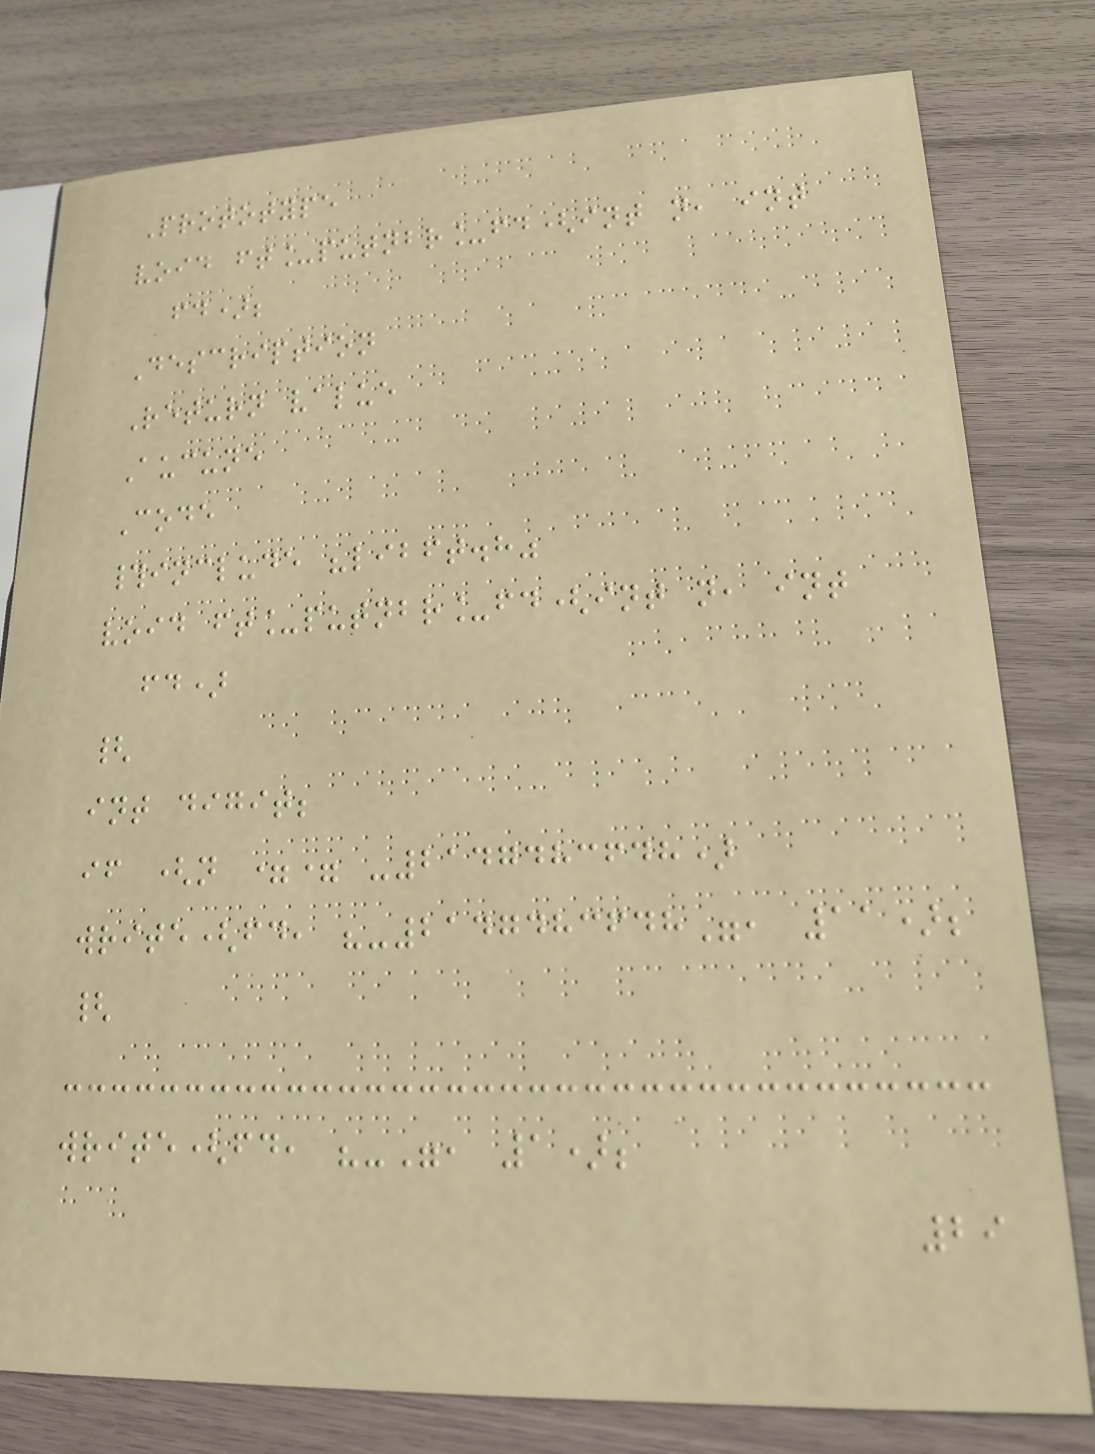Prototype
void ft_putnbr_fd(int n, int
fd);
Description
Return value
Aucune
Code
#include "libft.h"
void ft_putnbr_fd(int n, int
fd)
{
int digit;
if (n == -2147483648)
write(fd, "-2147483648", 11);
{
write(fd, "-", 1);
29
